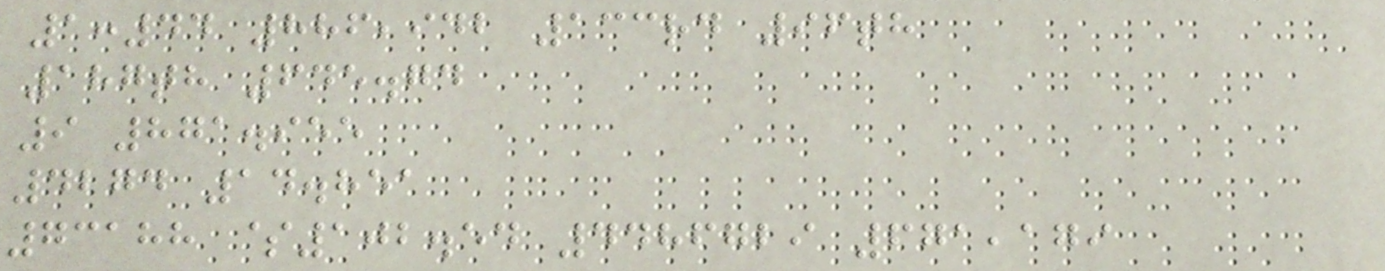1:44 886,942 133rd 96th
187th 645.74
9 871.955
4274 14.851
73188 $102.54 4486729 671,179
